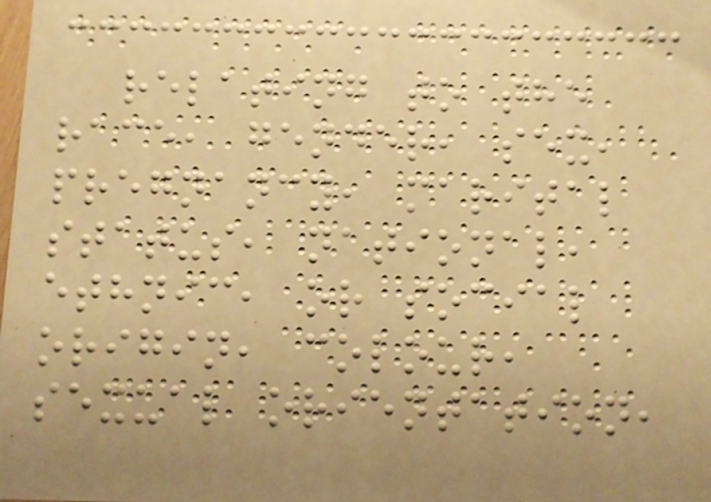relating to the
race, gender, sex,
pregnancy, marital
status, national,
ethnic, or social
origin, colour,
sexual orientation,
